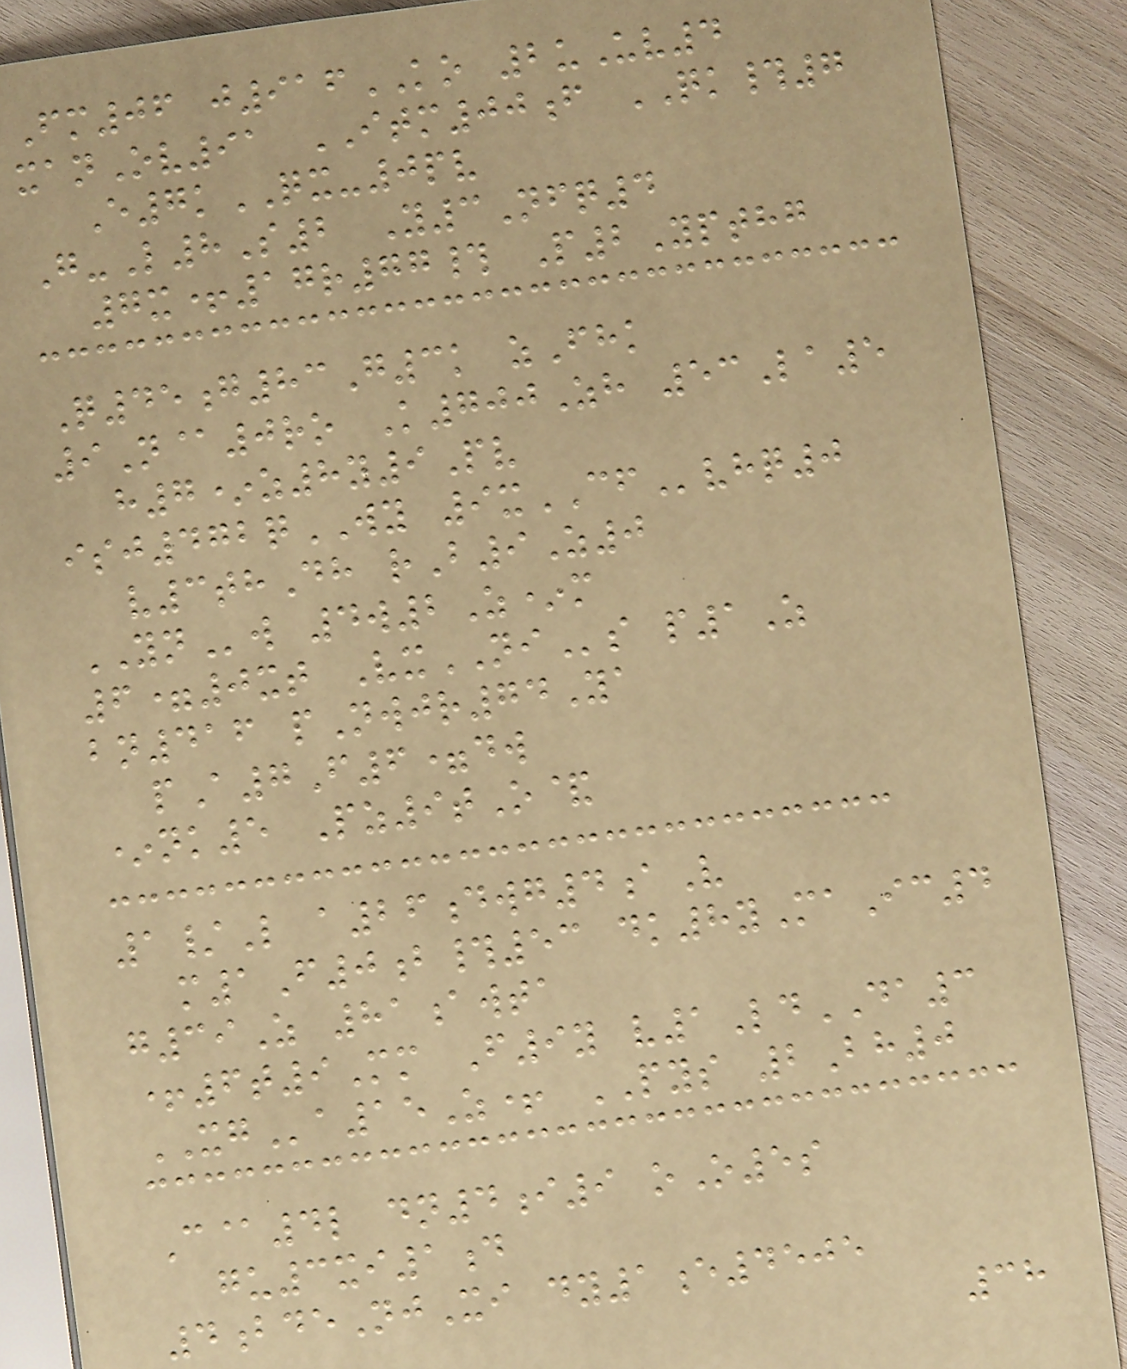Fm06 j916KO 2uUv4
xanOv91 ITM00f QK#7
E7kQX-0pv
G-L8S2 Y3Nfq4
7x+17r77# P2Ypthg
Q45g83G3k zFhk
9N@0ro K700Zh 53La5
h7*z8y9Pv
isj472qWY 9xCFvhq0
v3thDh rB9Z0
YNw 4w2Z*m
6=0xt VxNIs p1Z
bn416 pNwjr74Ya
pA7F6=dw
*nk5 Pz9tO&
1/L a26dwg4aV
m1F0b#53 dk8yMaIc4
g39Z 81awta
+6t9Mm F9y v1LdDA3
XGa15Z+ PYS 2Bh0
C@4l dn4i9 oO5s
gu3xi1d
4bdeNjXi dy1e4505
38
